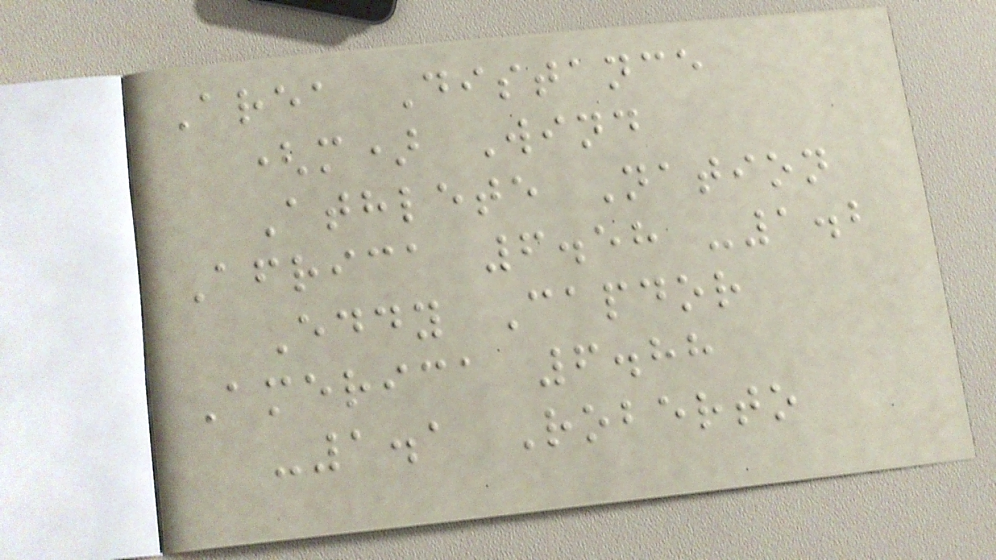Area Distance
(m) Wind
Athlete Nation
Africa 6.58 -1.2
Eddy Capdor
America 6.88
-1.1 Roberto
